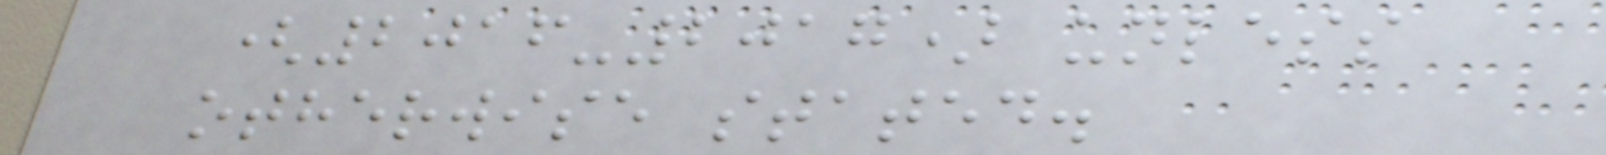(2016-2017) unless
otherwise stated.
